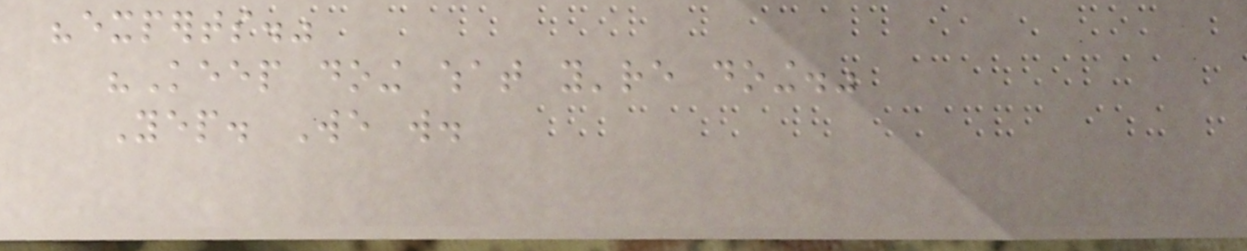"experts."
"Keep doing what you're doing."
Yep. We will.
